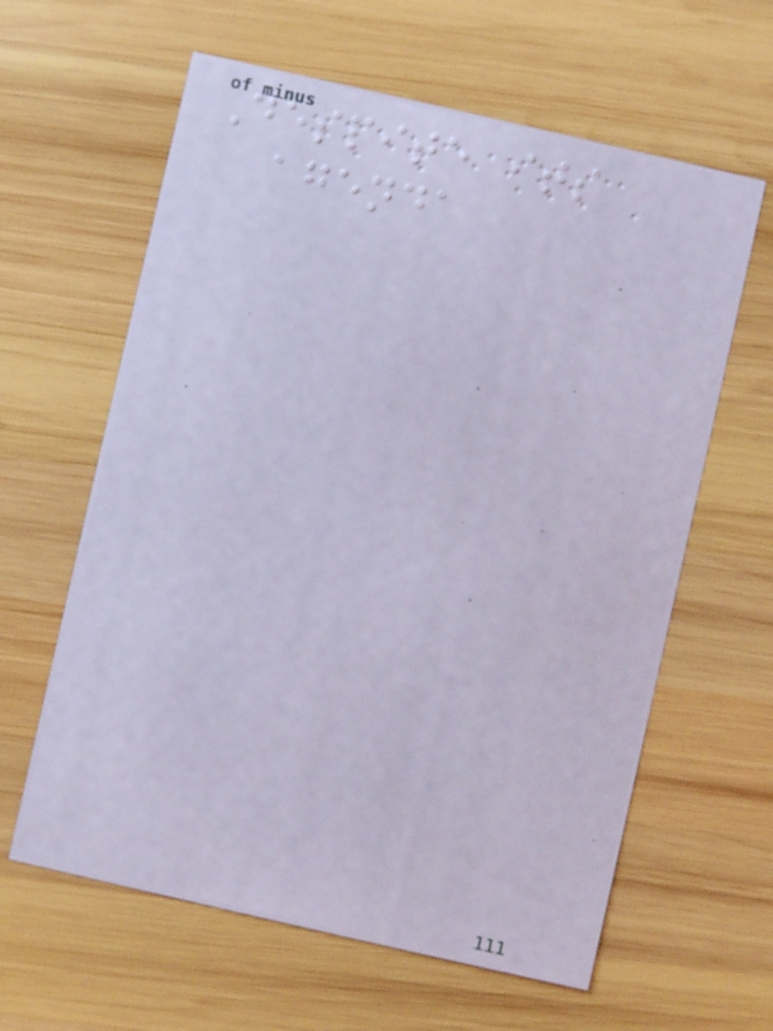Despite its
agenda
